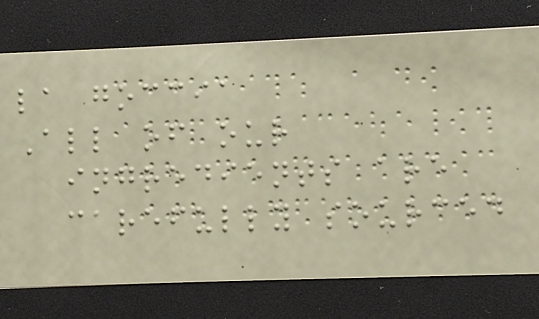la goccia
All of our
ingredients are
carefully sourced
